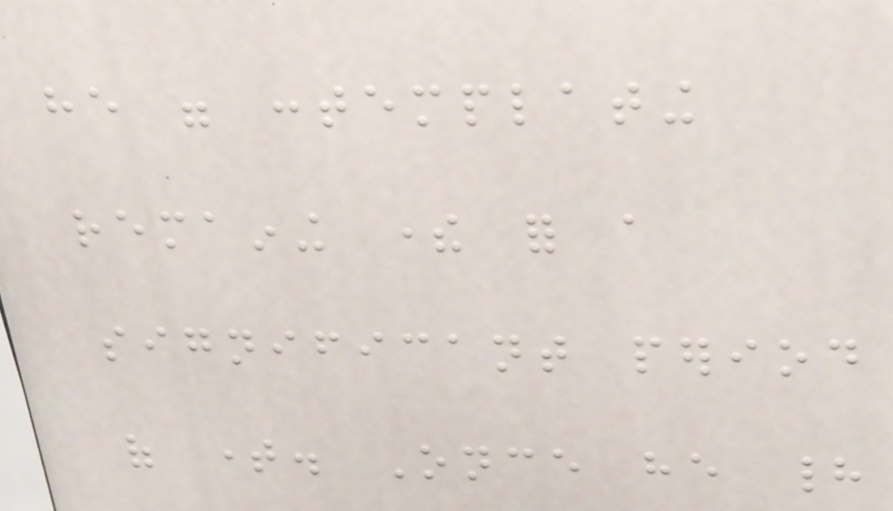he were contemplating
remaining there for a
significant period
of time. Once he had
